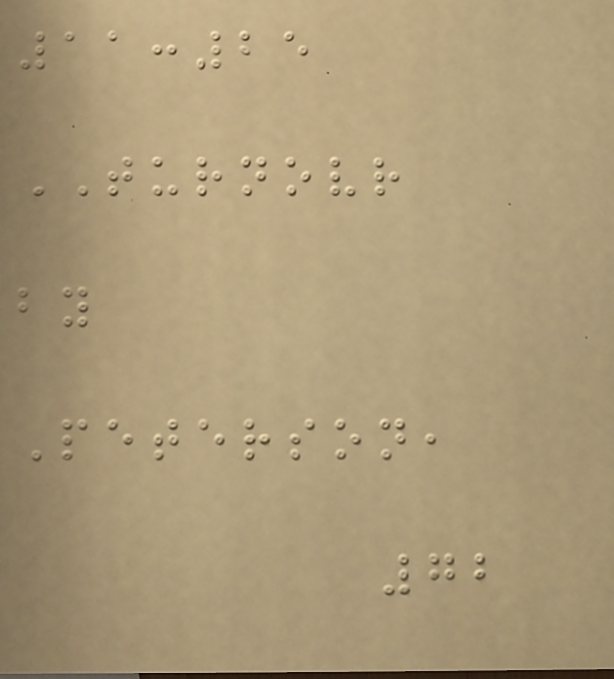11:25
TURNOVR
by
Peterson,
72
